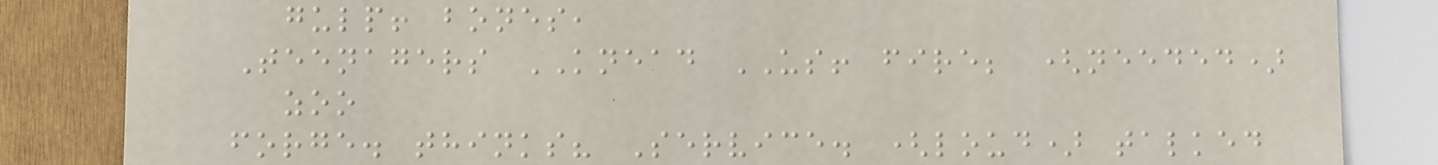gulp! bones,
Teenagers KNEAD US! fire; (needed)
zoo
forge. thinks? Service. (loud) talked
